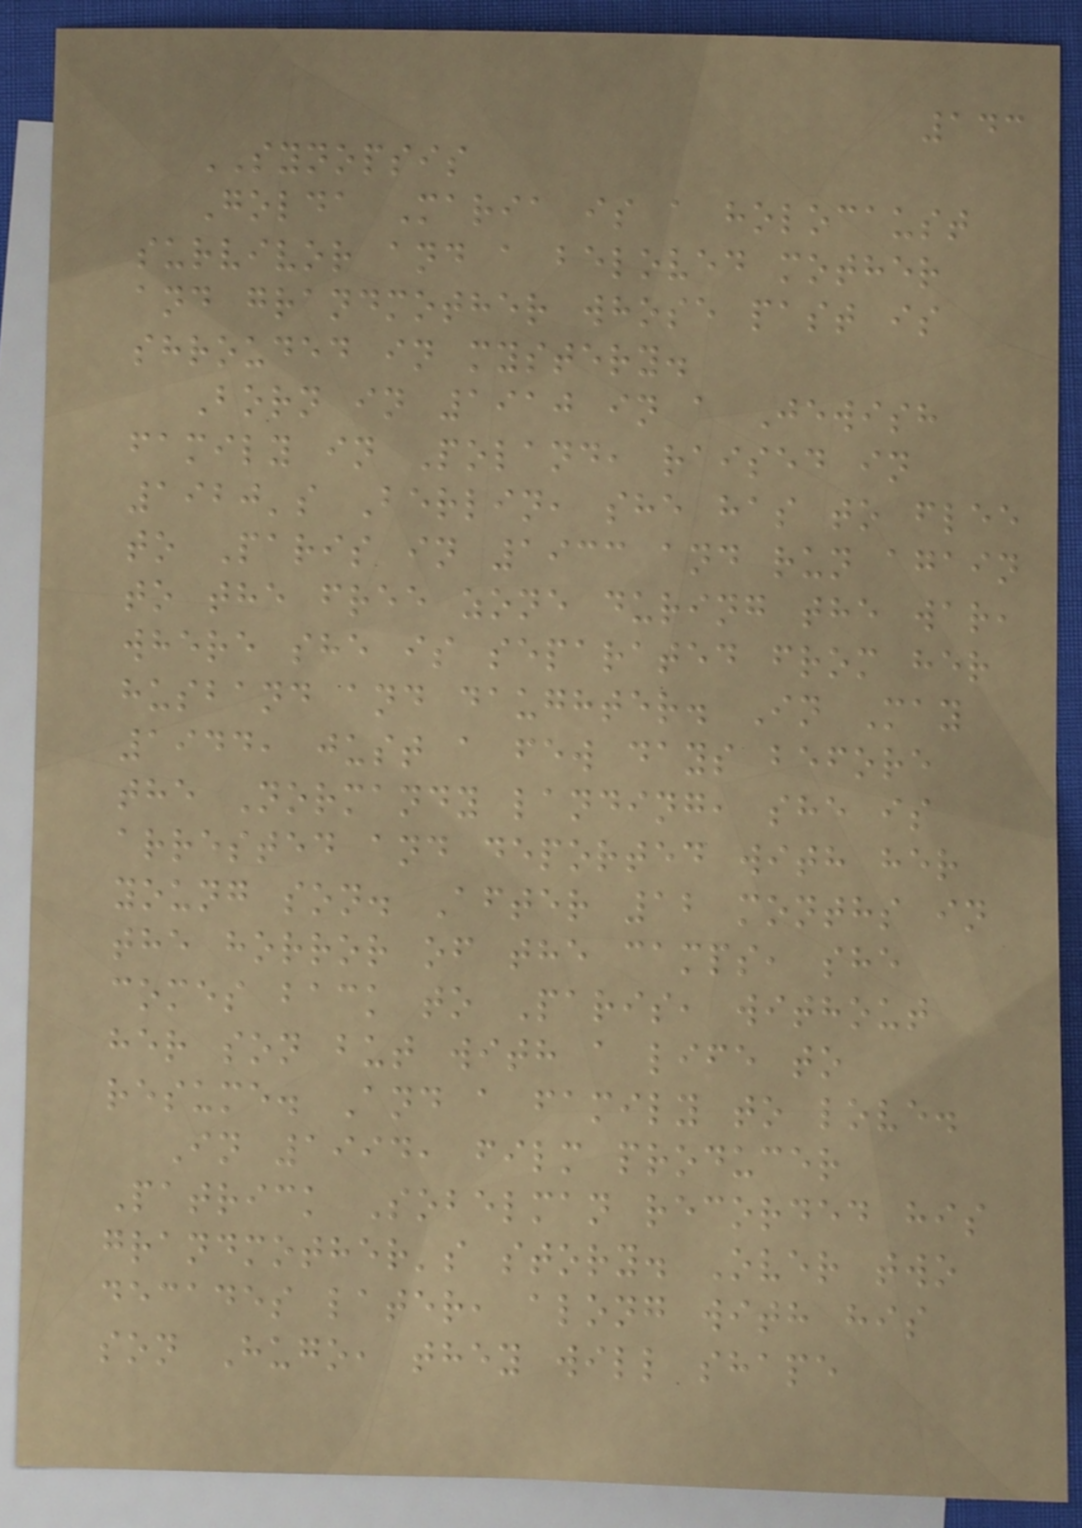143
SYNOPSIS
Golda Maria is a holocaust
survivor and a beloved mother
and grandmother whose past is
shrouded in mystery.
Born in 1910 in a Jewish
family in Poland, raised in
1920's Berlin, she has to flee
to Paris in 1933 and run again
to the free zone during the war,
where she is separated from her
husband and daughter. In May
1944, just a few days before
the Normandy landing, she is
arrested and deported with her
young son. After 12 months in
the horror of the camps, she
comes back to Paris, without
her son but with a life to
resume. And a family to love.
In 1994, film producer
Patrick Sobelman recorded his
grandmother's story. Over two
decades later, along with his
son Hugo, they will shape
